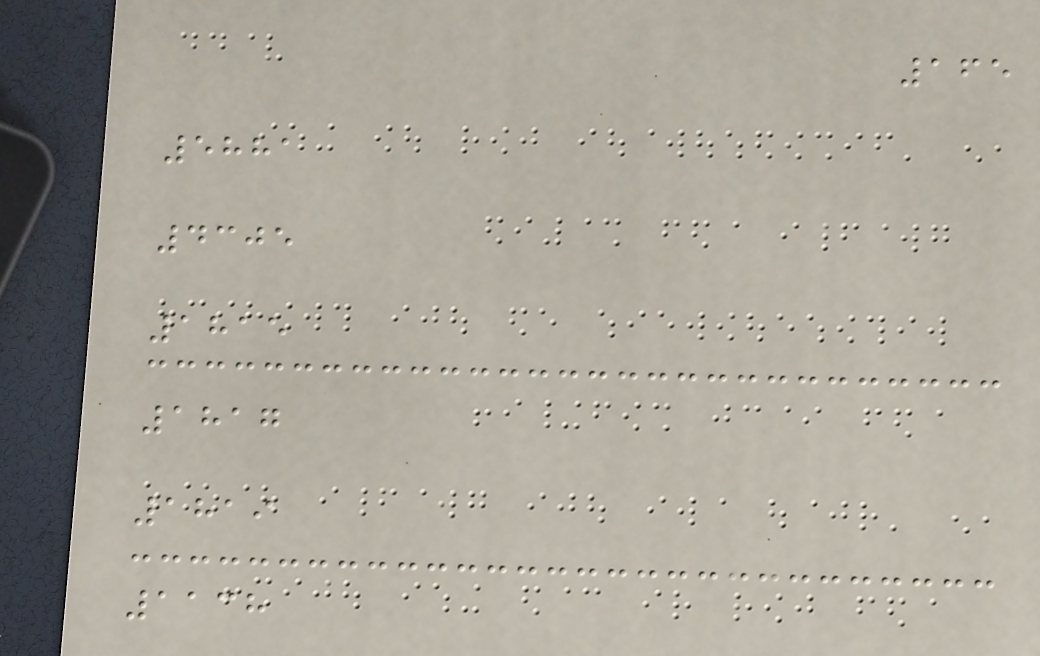165
5881
4305
1815
1817
1819
1138
